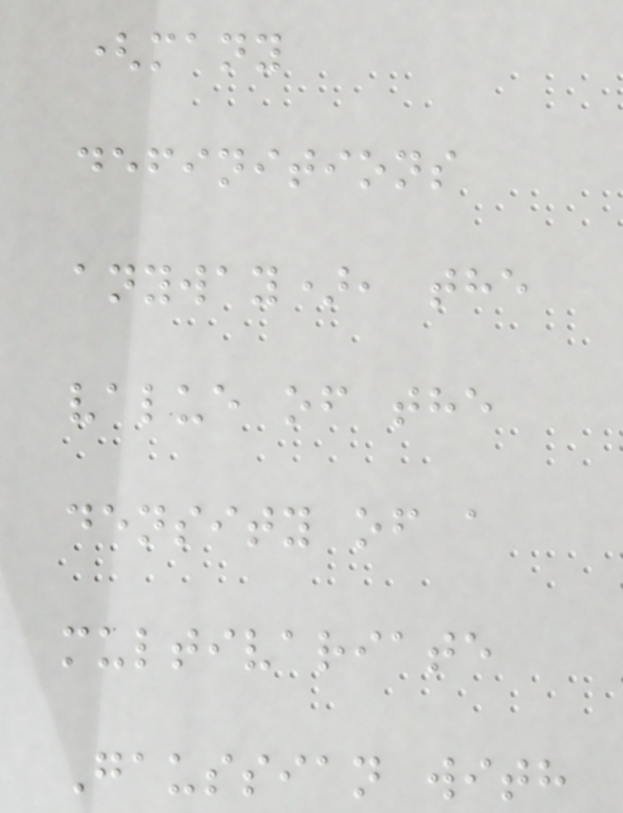(many
definitions
anyway), the
value of the
density of a
multivariate
Gaussian with
